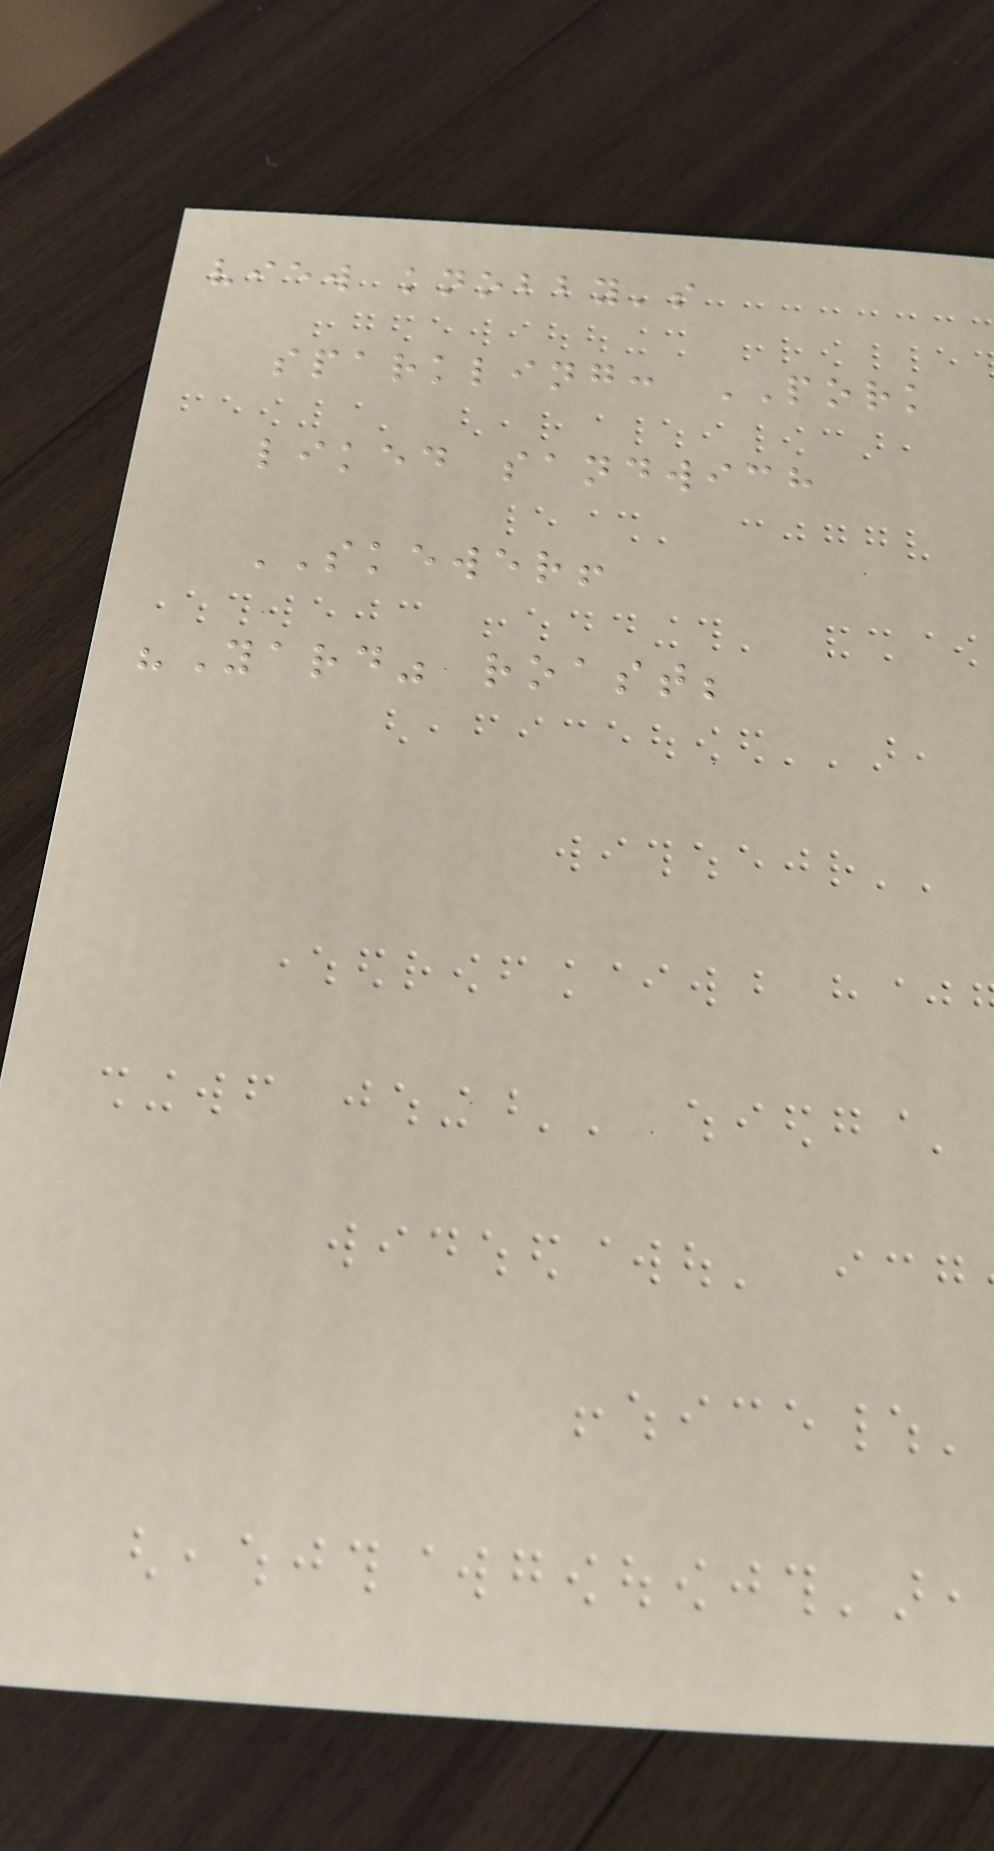view knobby's
sparkling: PORK
liked sandwich
SKEWER!
"Yard" roast;
